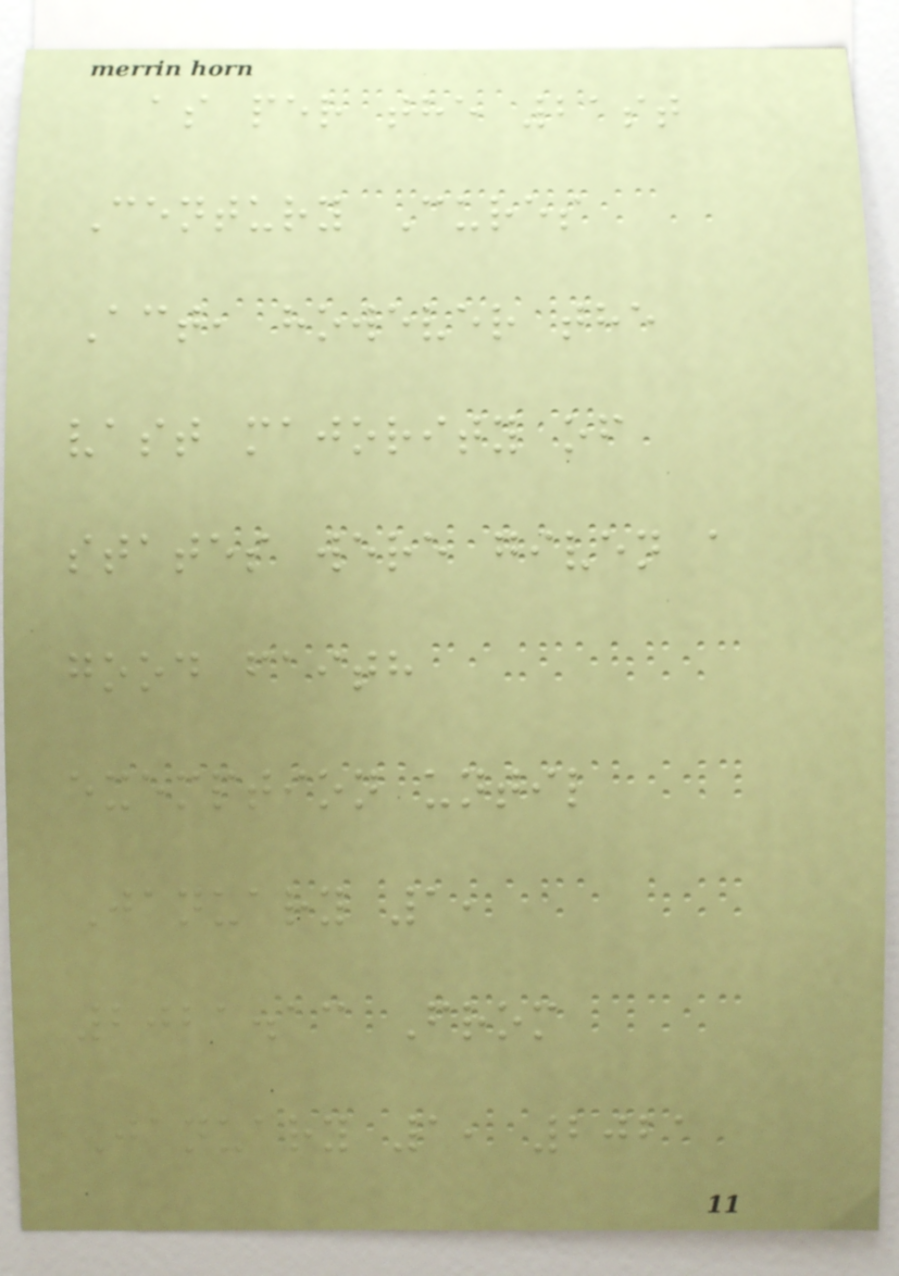as per the 21st
Century Cures
Act, however the
vast majority of
states were given a
good faith
exemption until
January 1,
2021.13 From
January 1, 2021
